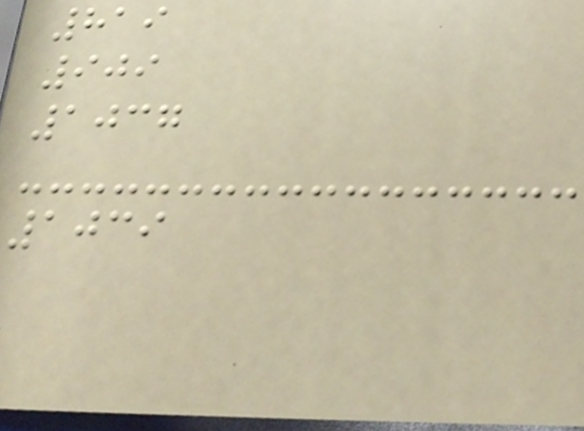819
909
1037
1039
